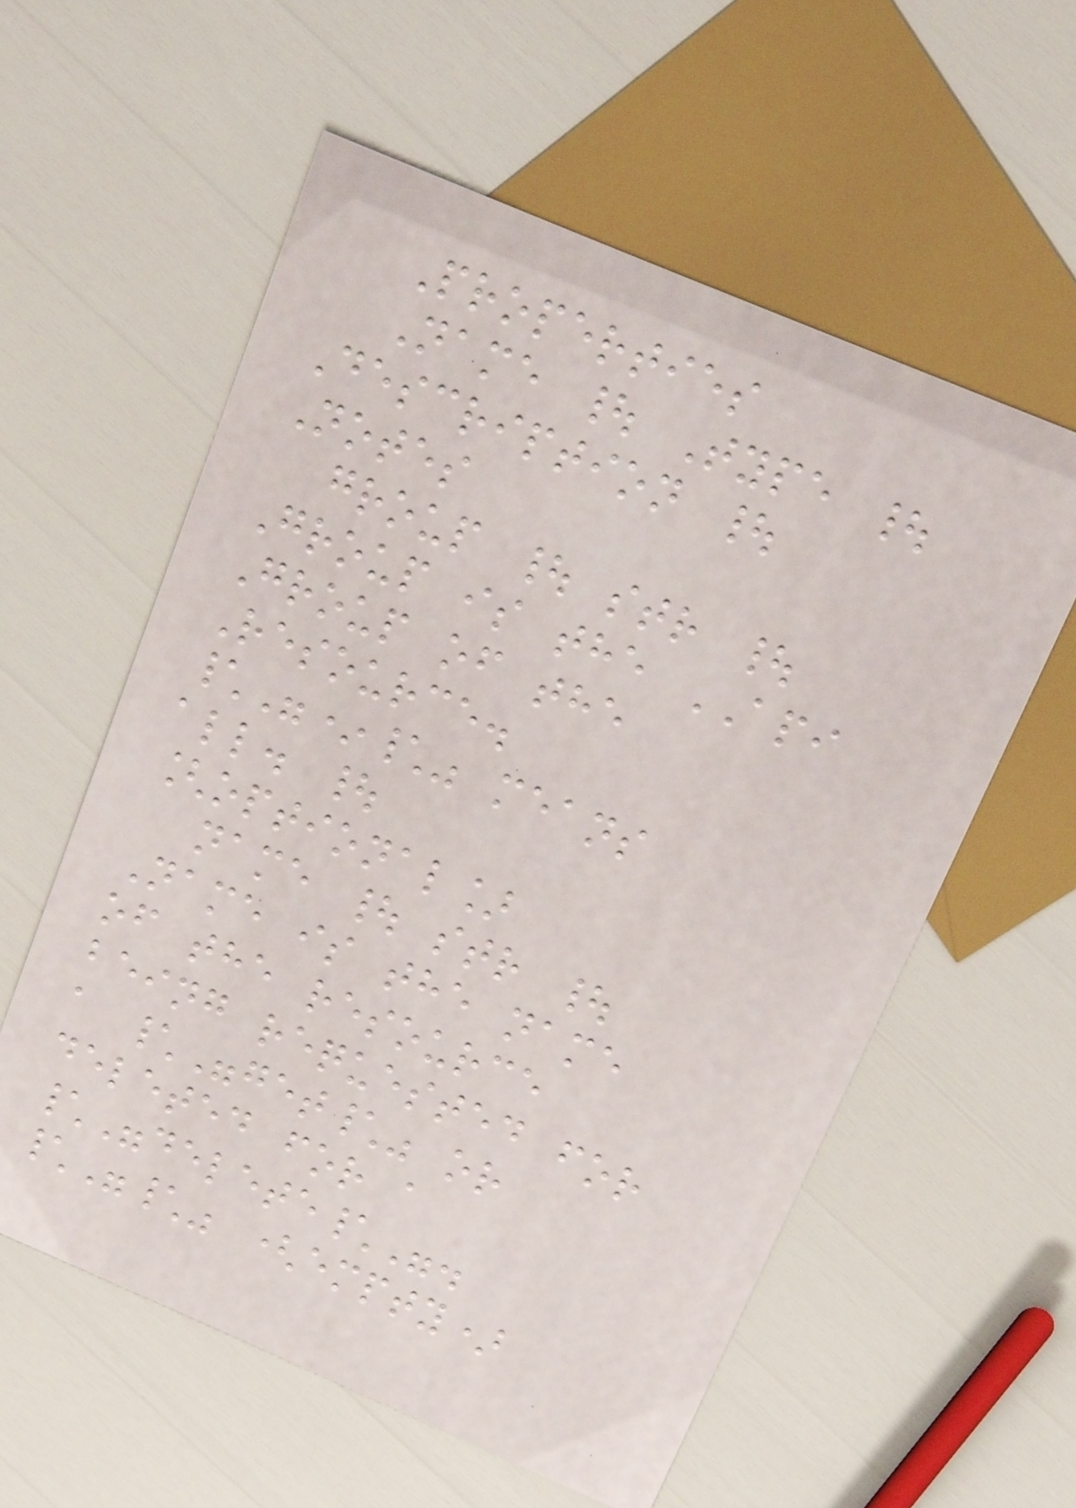Properties
Name | Type |
Description |
Notes
group | str |
Group is the API
Group of the
Resource.
\"*\" means
all. |
[optional]
name | str |
Name is the name
of the resource
being requested for
a \"get\" or
deleted for a
\"delete\".
\"\" (empty)
